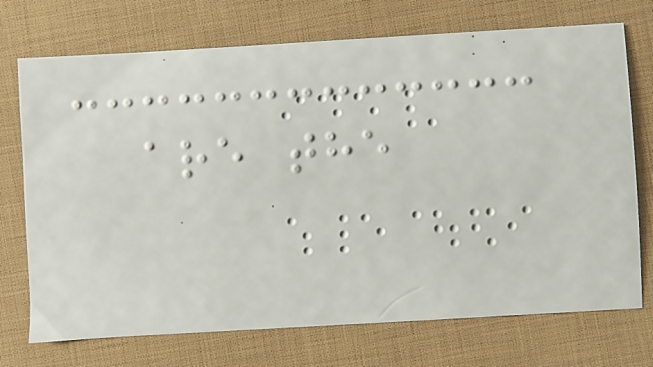are the
